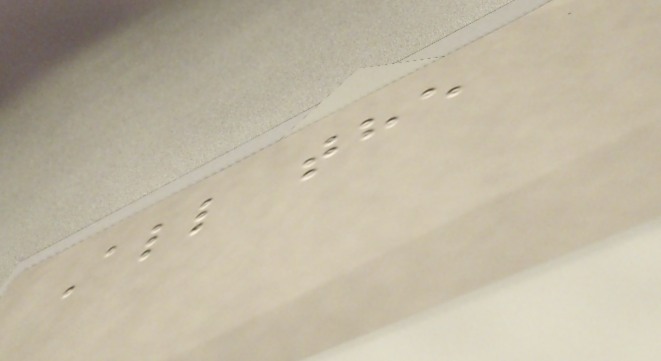All the
